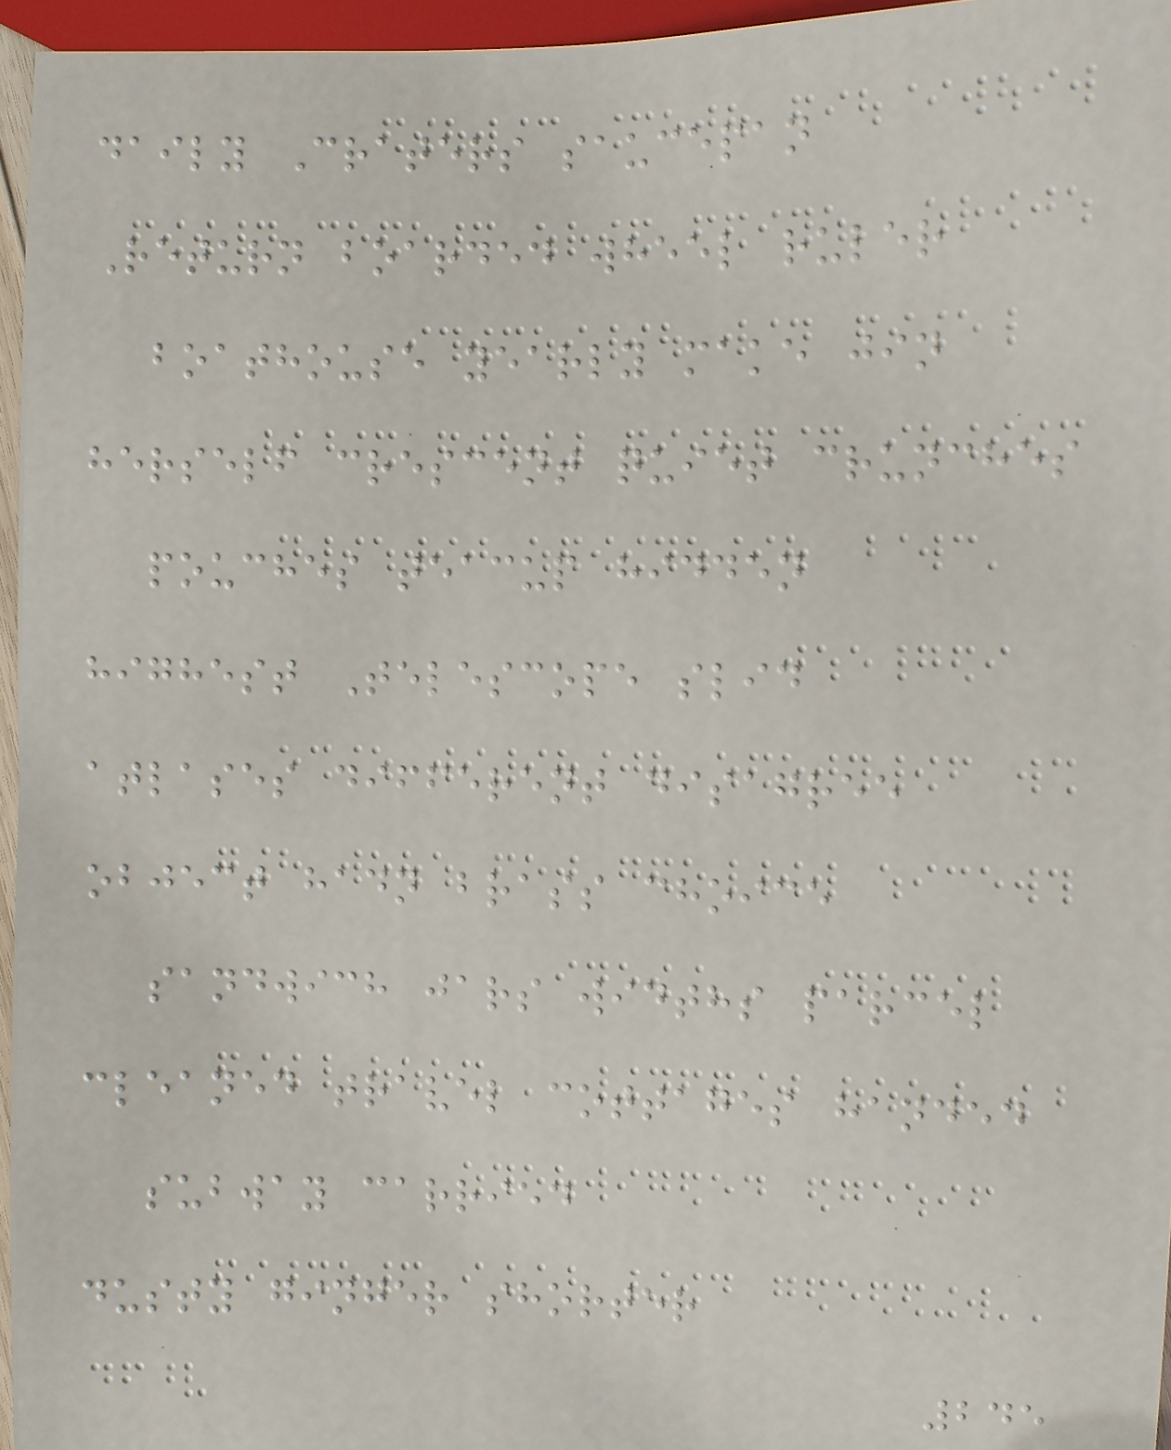daily Craters saucepan
Return boarded wheel ruler
boathouse yearly make jin
herself crescent quiet crunches
pouches teacup hidden
highest Telescope slid
atlases different disagree
object hadn brass choice
sandwich jars widths parcel
cleaned travel cottages handed
subway carried
dusty ginger shorter
245
